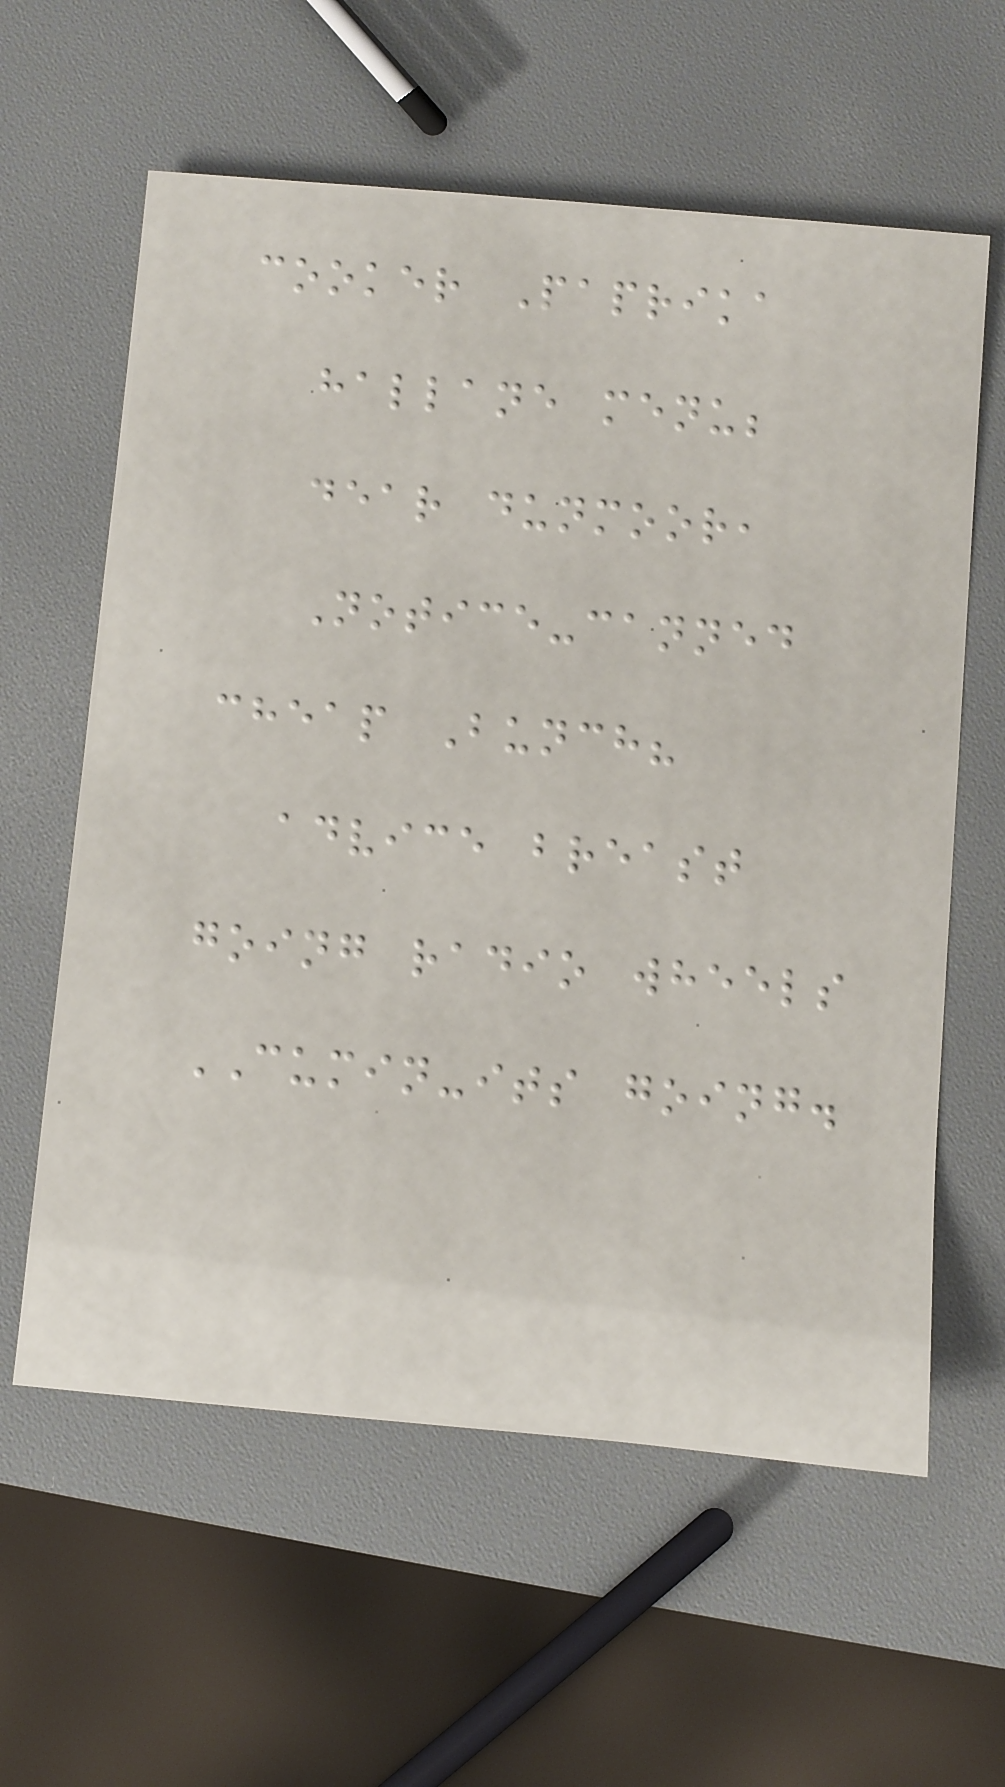cooker Paprika
hallane menu;
dear dunmoor,
Notice-canned
cheap Bunch?
advice breast
going radio wheels
CUMIN-its going.
